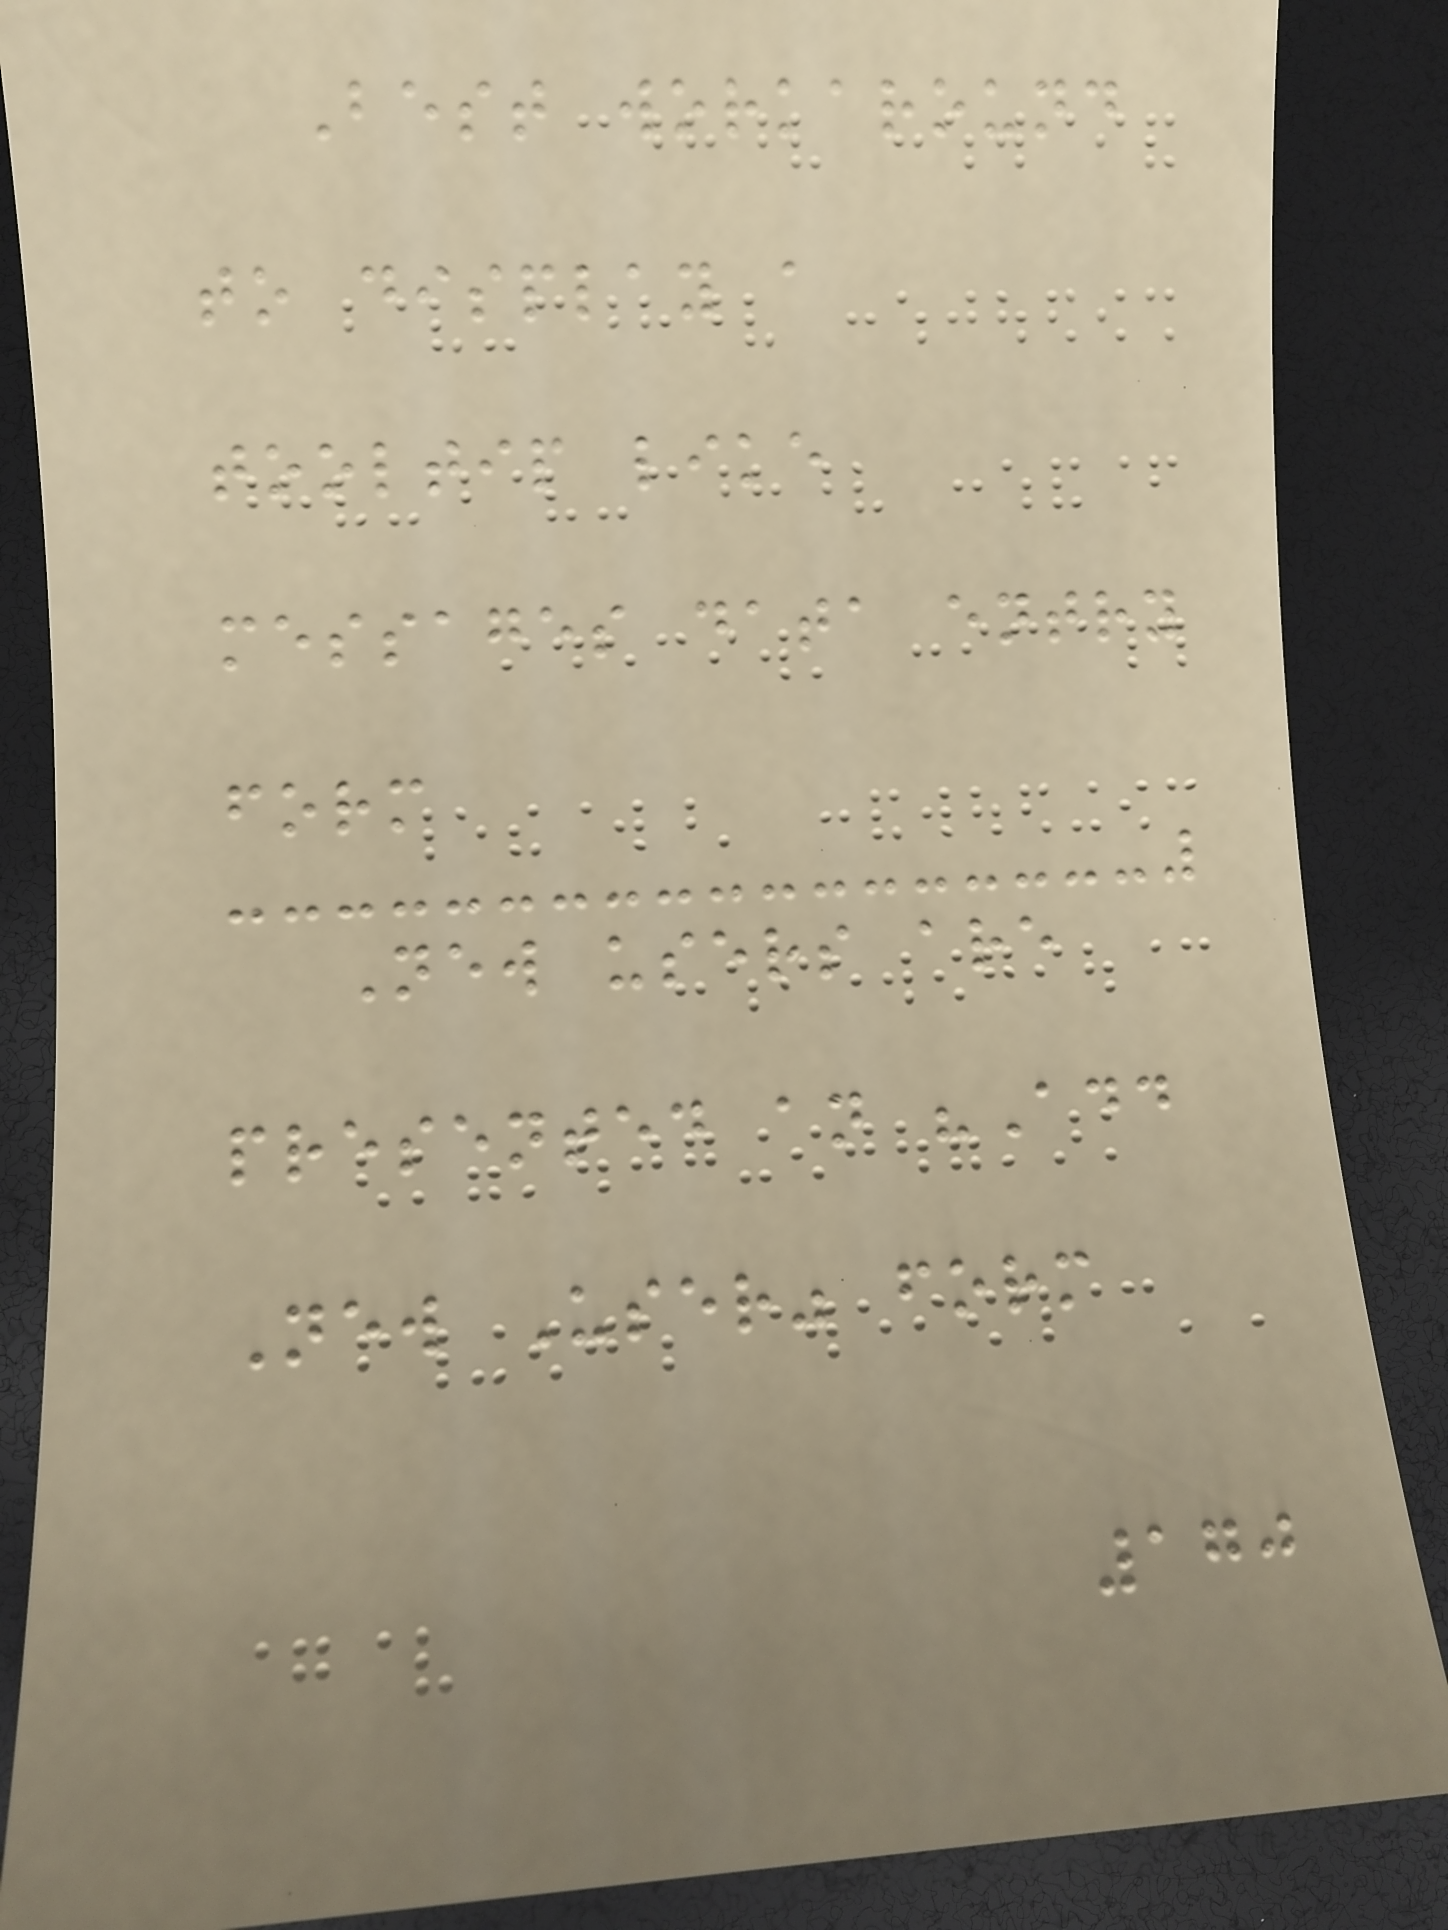Best workaround
to display a
tooltip like
messages data entry
form
New users are
presented an "Add
New User" form
170
